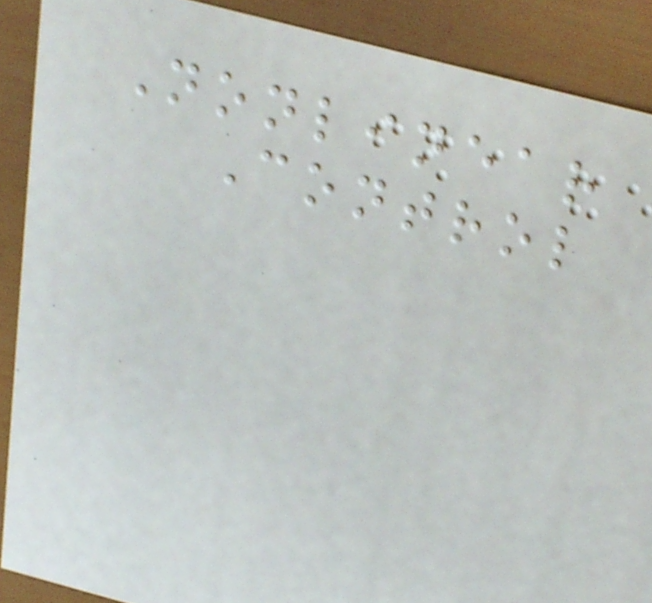Nonlinear
Control
